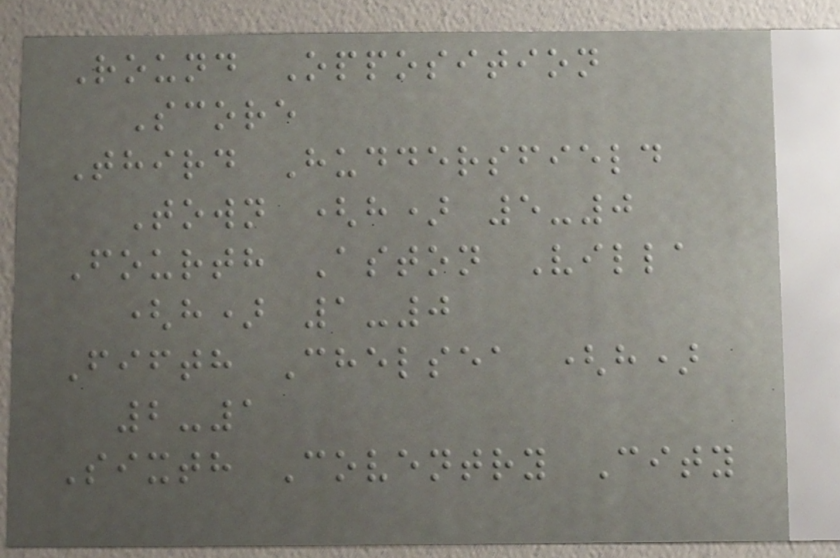Round Opposition
Score
Third Huddersfield
Town (h) 5-0
Fourth Aston Villa
(h) 1-0
Fifth Chelsea (h)
2-1
Sixth Coventry City
